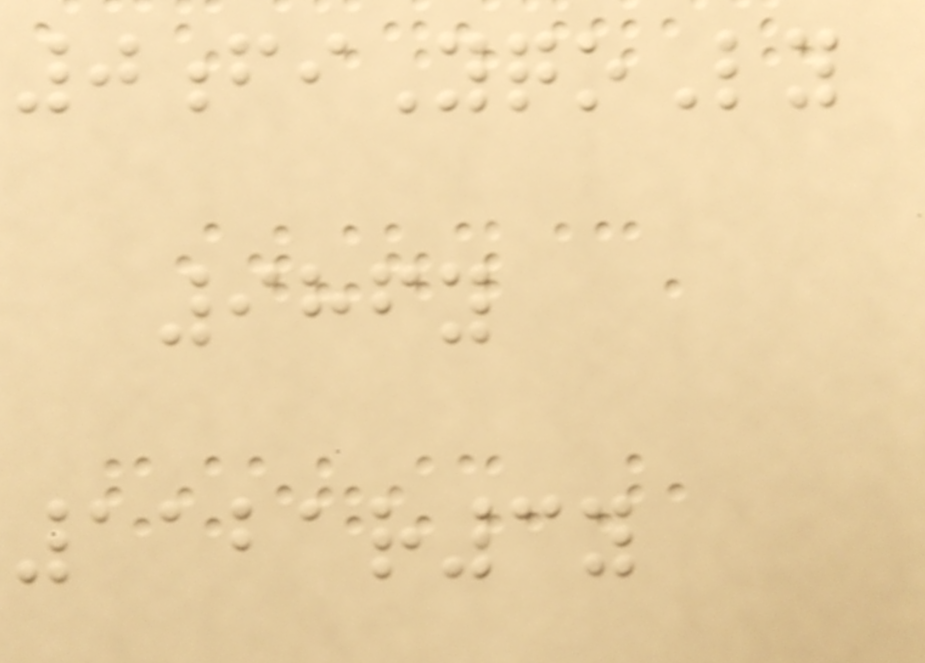0fiYqoLy
986y
1121r3y
